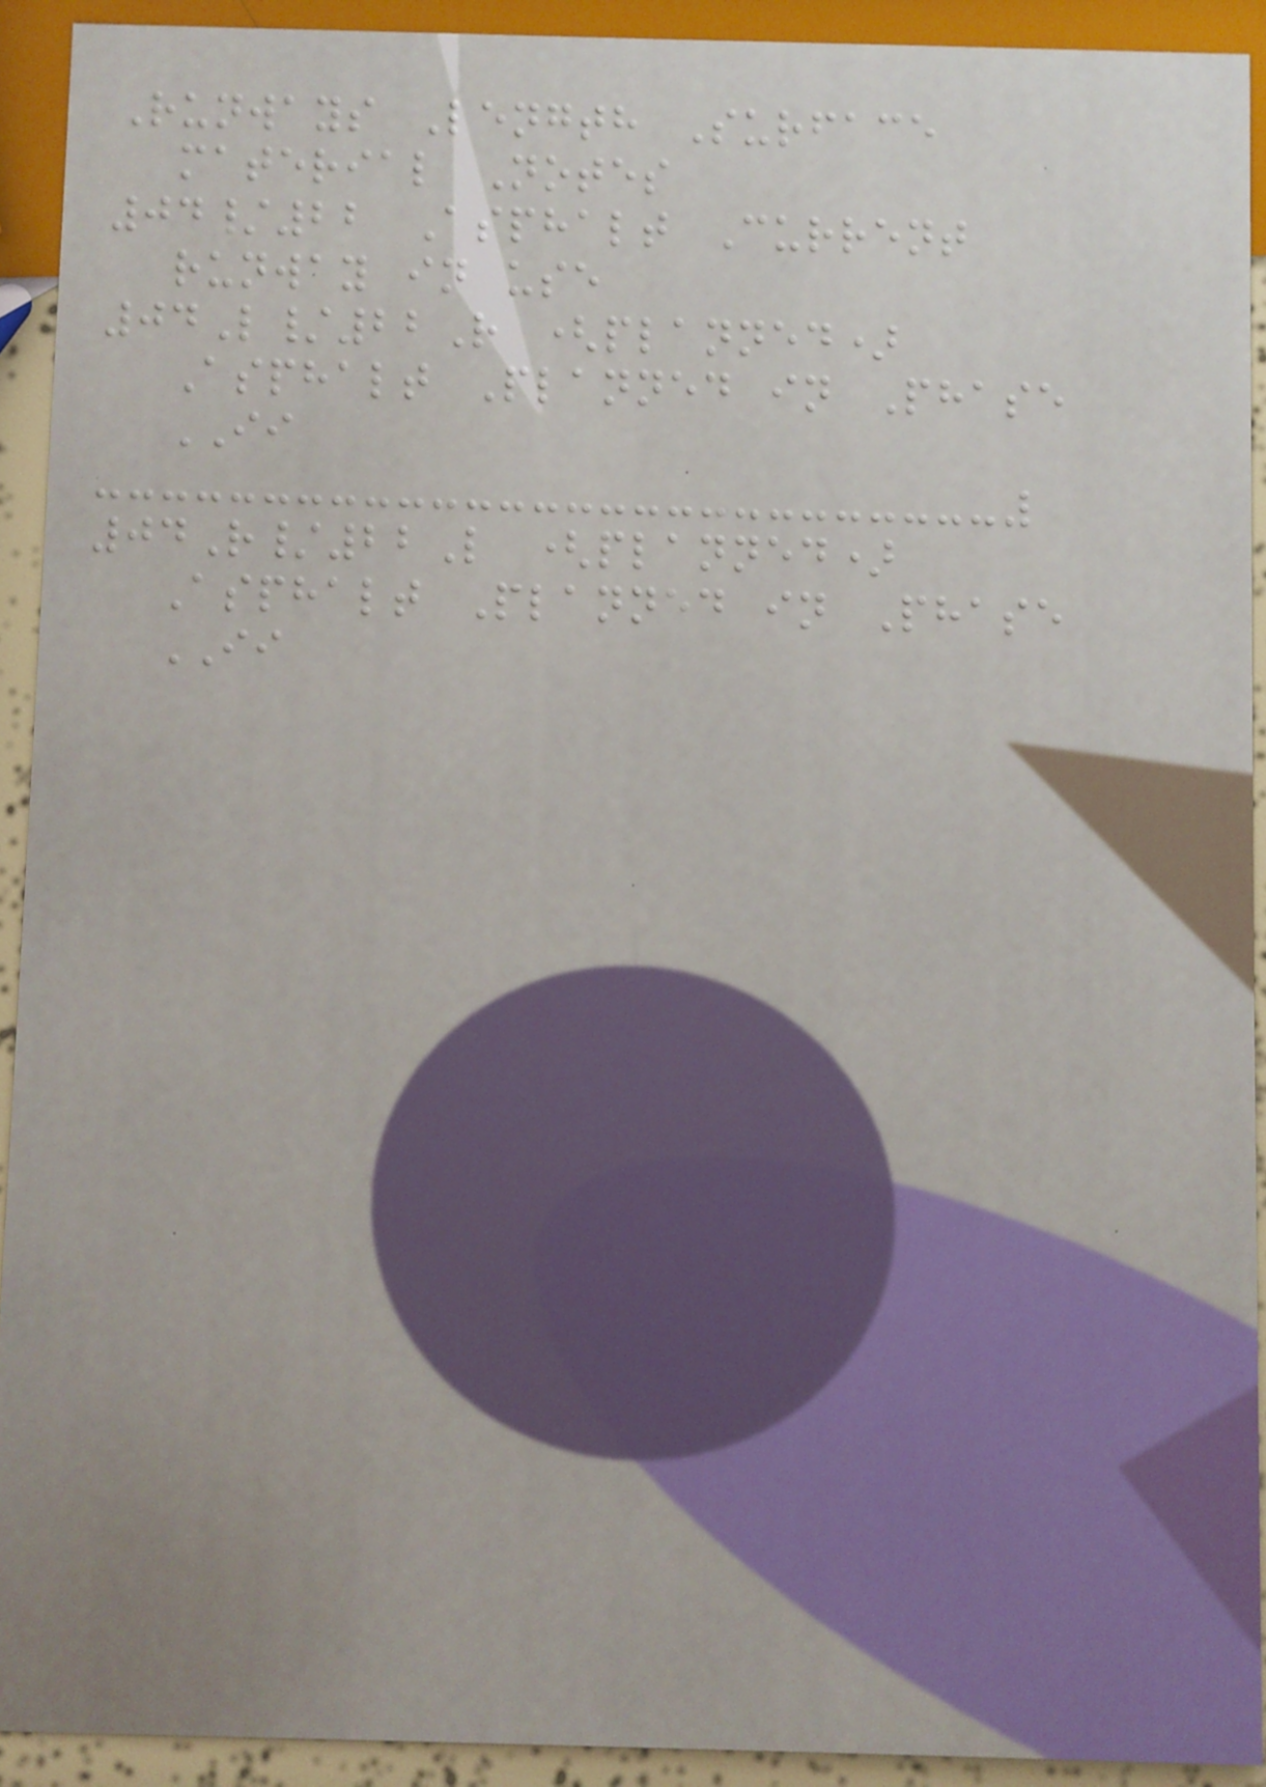Runways Length Surface
material Notes
04/22 Asphalt Current
runway in use
04L/22R (planned)
Asphalt Planned in Phase
II
04R/22L (planned)
Asphalt Planned in Phase
II
